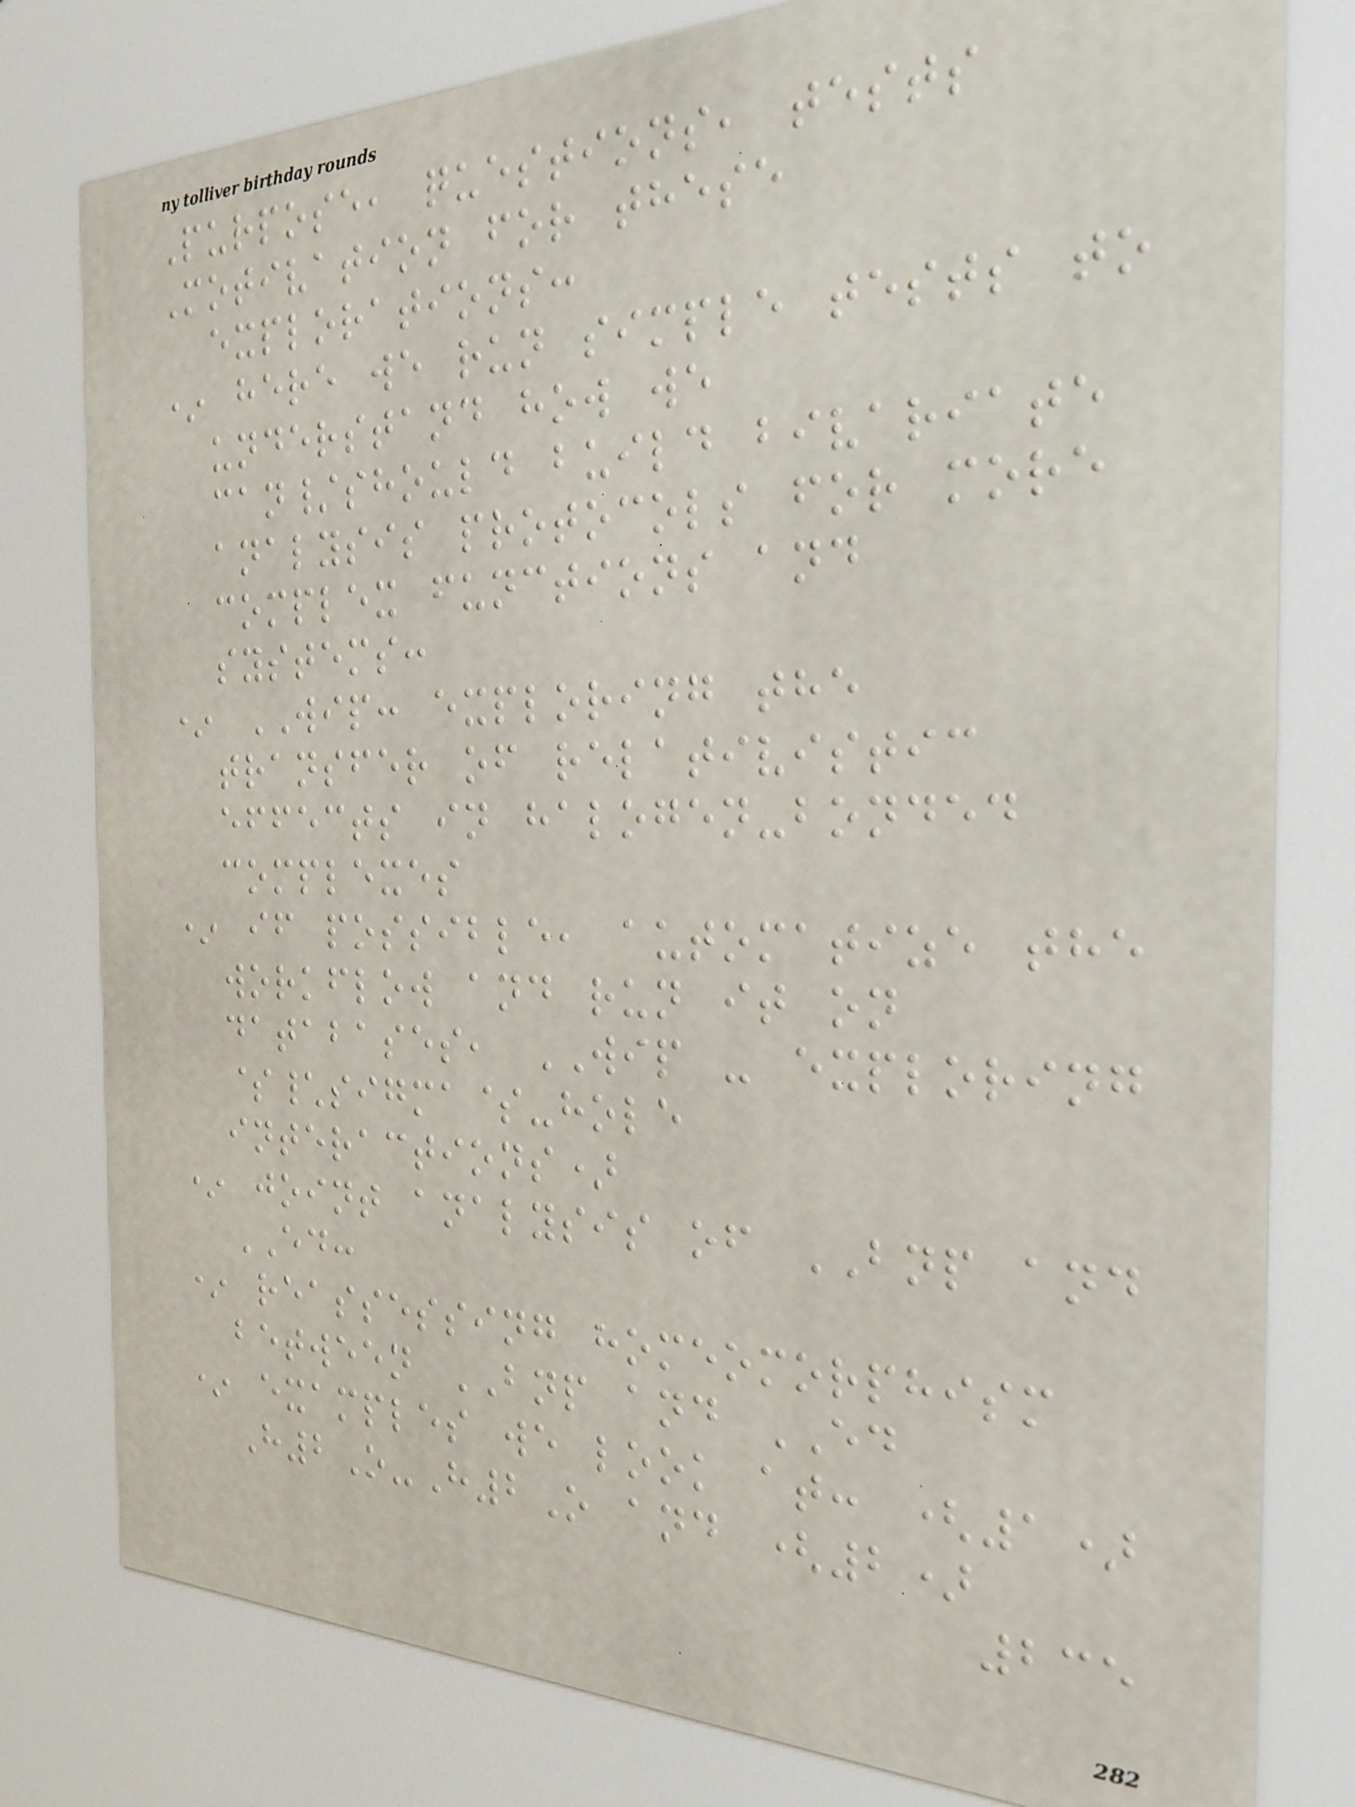Purpose, questions, tests
Motivation for these
explorations:
* here we run simple tests to
understand how we
can/should build bivariate
analysis protocols for more
complex functions and
systems:
* WIP: exploring the
transfer of relativistic
effects in halogen-bonded
complexes
* if possible, automatize the
workflow and run it on
databases, WIP - exploring
$\sigma$-hole
interactions)
* joint analysis of BNP and
ED:
* reassessing homeomorphism
between BNP and ED
* examples we look at: (1)
H2O-H2O and (2)
235
